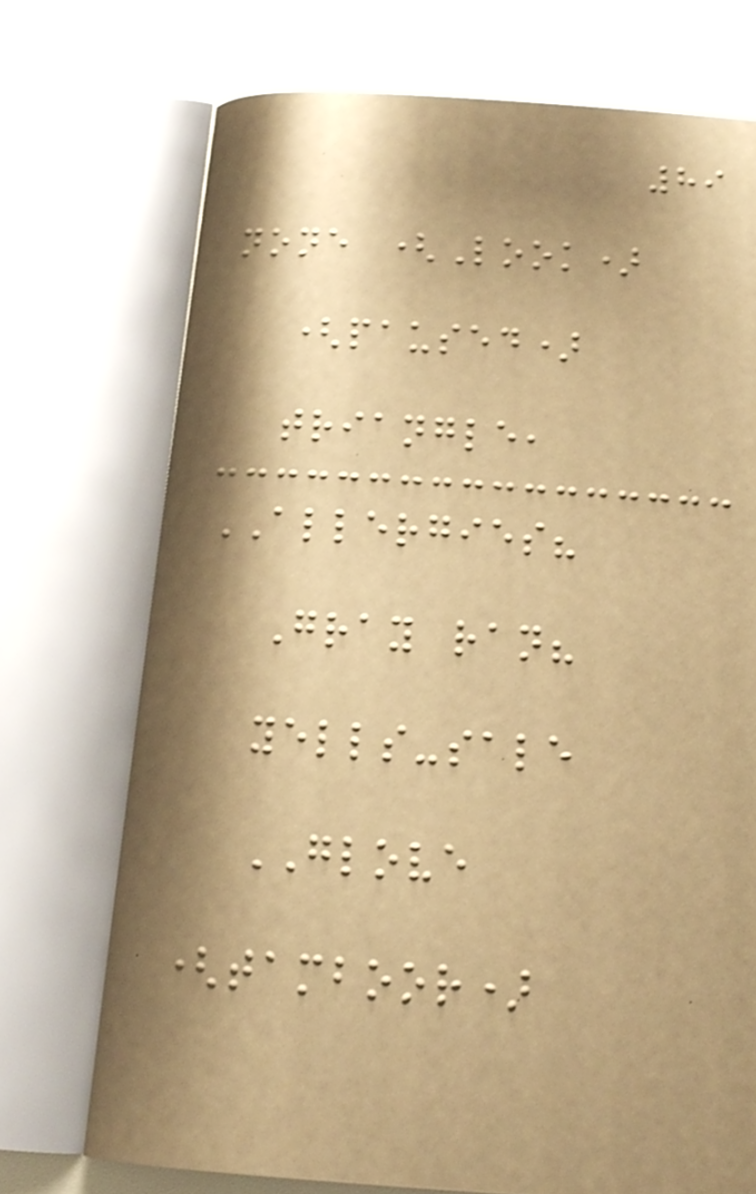89
none (Look)
(paused)
triangle,
ALLERGIES?
Gray ran?
yells-sale
GLOVE
(tamboor)
